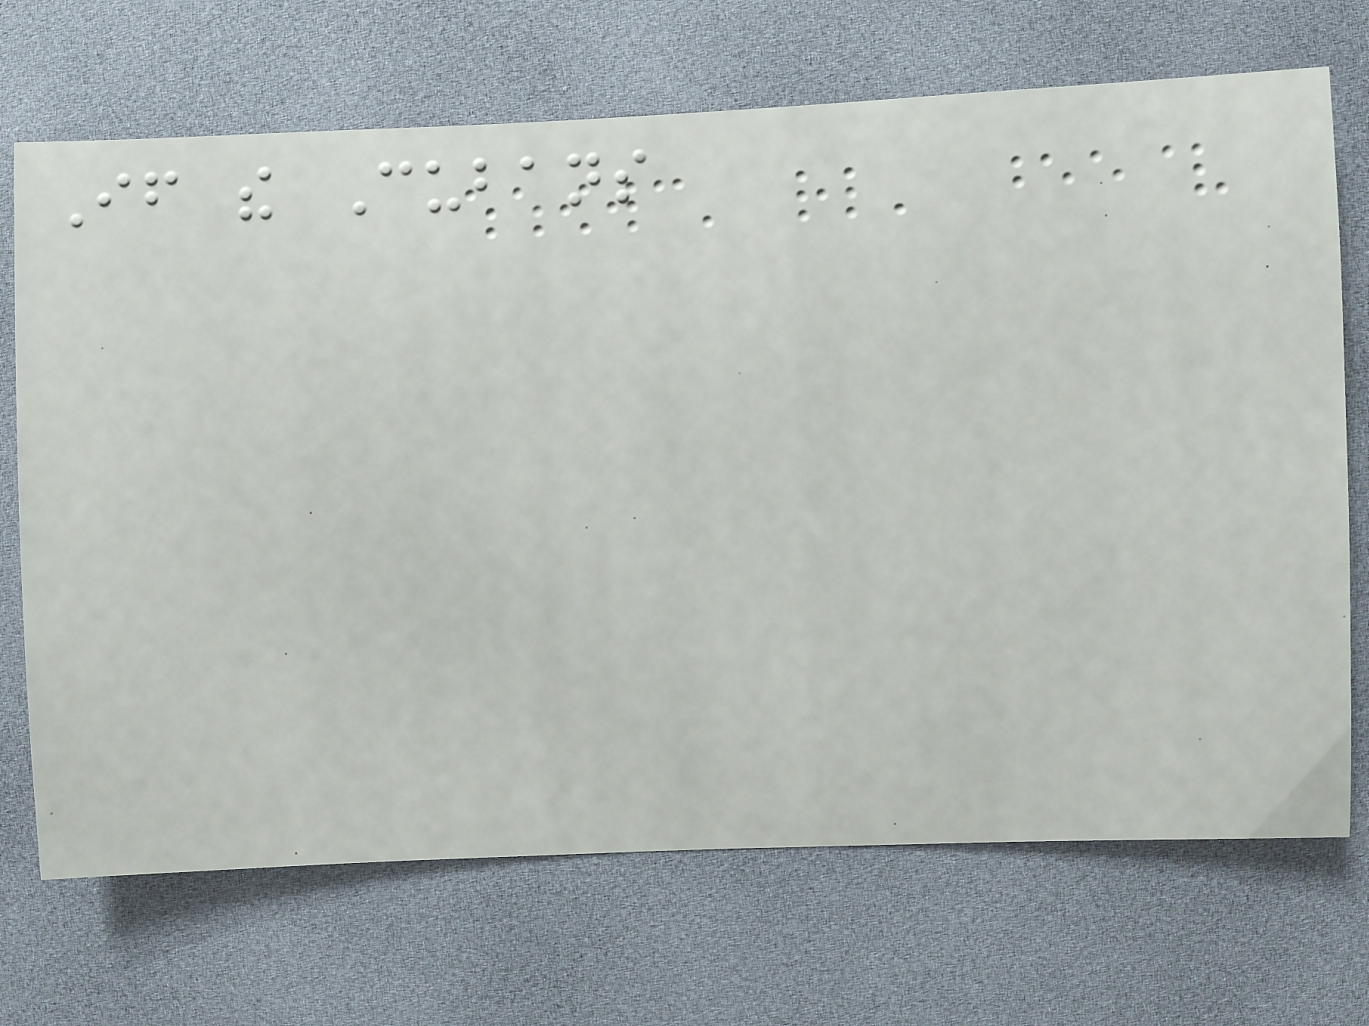If the Cubans
